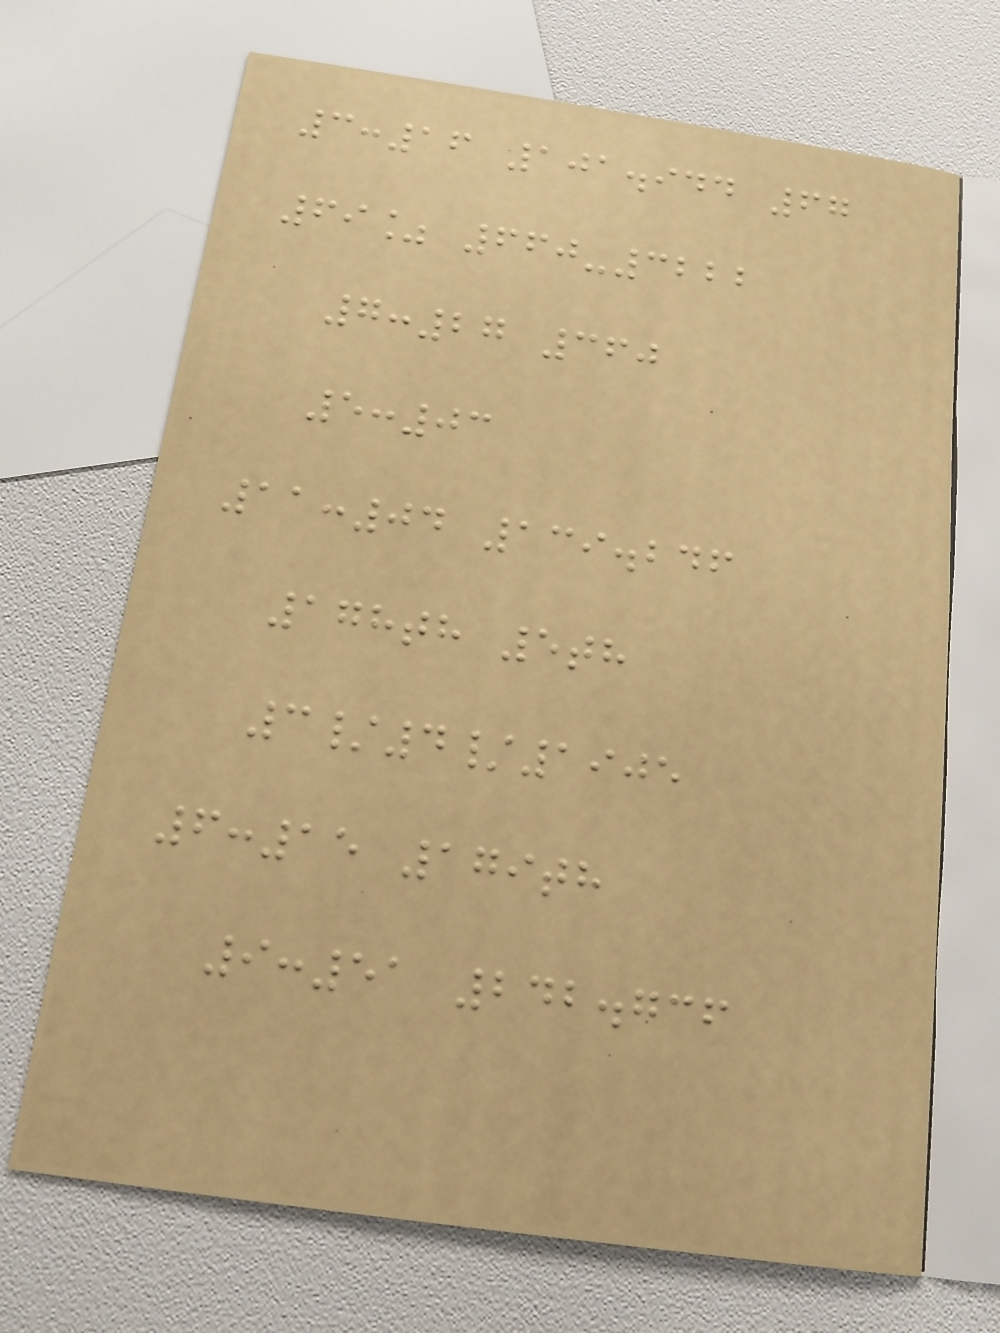3:16 101.944 67
69% 660-3222
7:27 360
5:03
11:04 139.246
178th 5th
3/4/1905
6:15 179th
9:51 242.736
